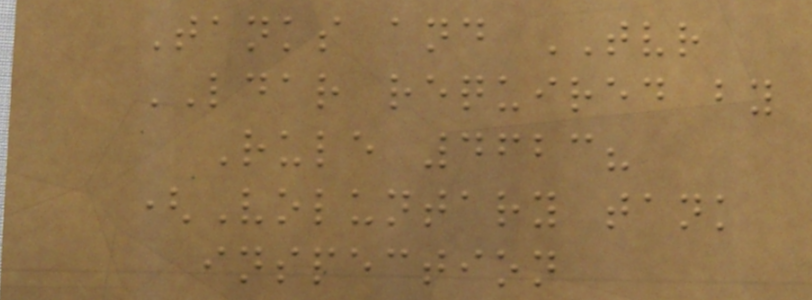Tanks and TVR
LDAR required by
Rule 4623?
(Voluntary tank
inspection
